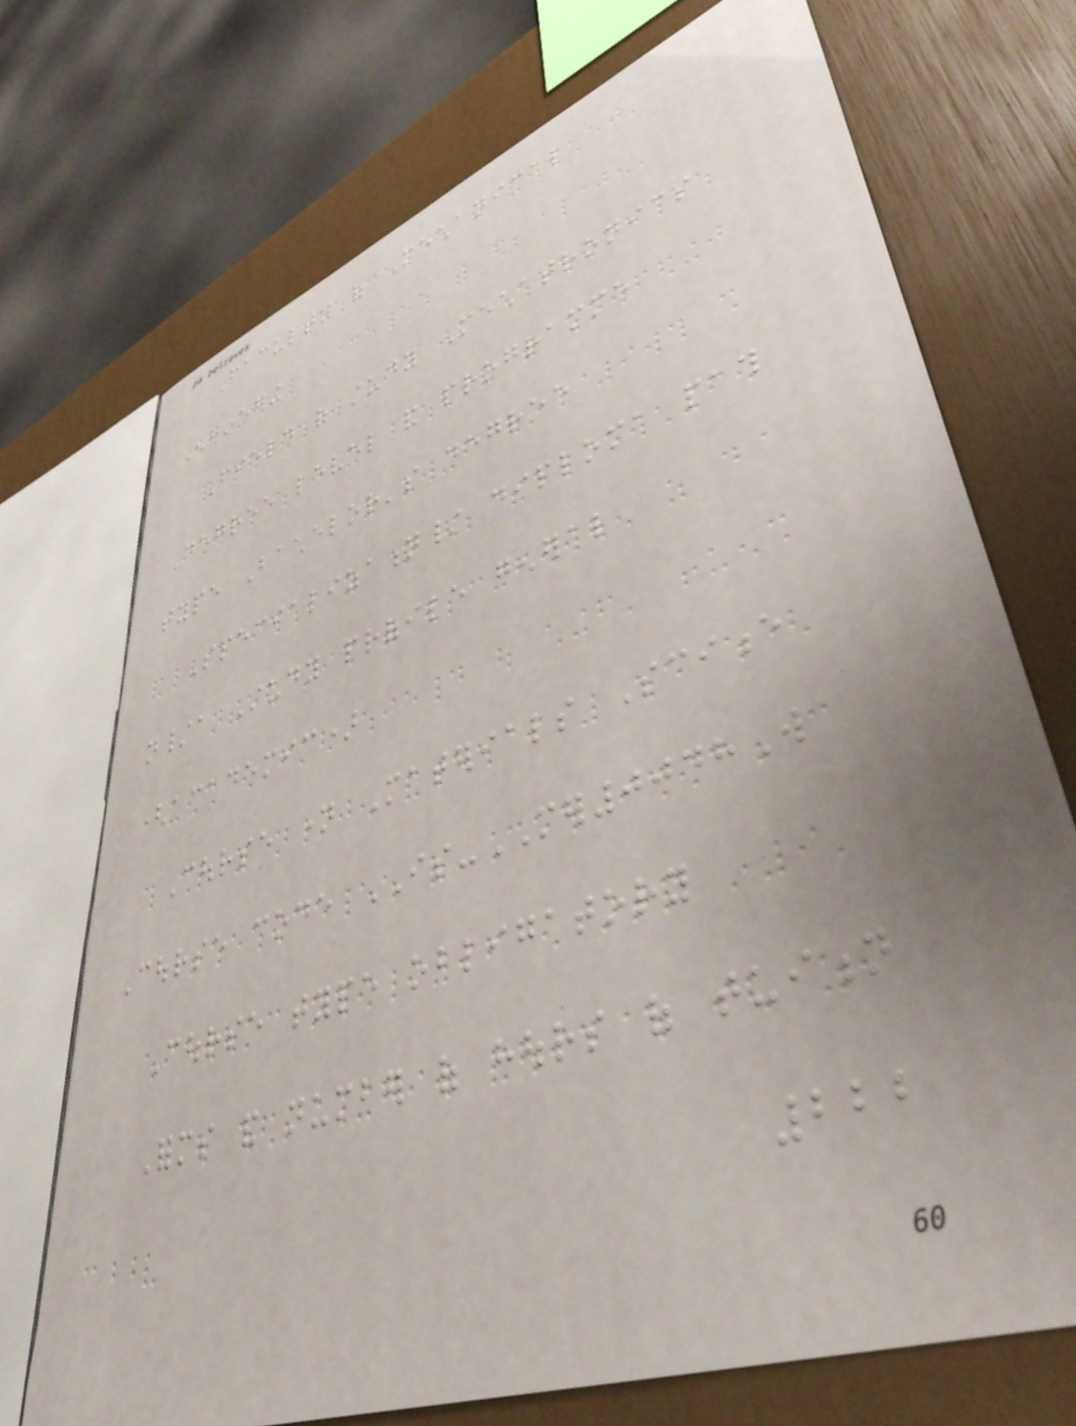Faculty of Mechanical
Engineering
Field of study Mechatronics
Degree level and programme
type Bachelor's degree
Specialization/ diploma path
n/a Study profile general
(academic)
Course name Materials Science
Course code IS-MER0048W
Course type obligatory
Forms and number of hours of tuition
222
